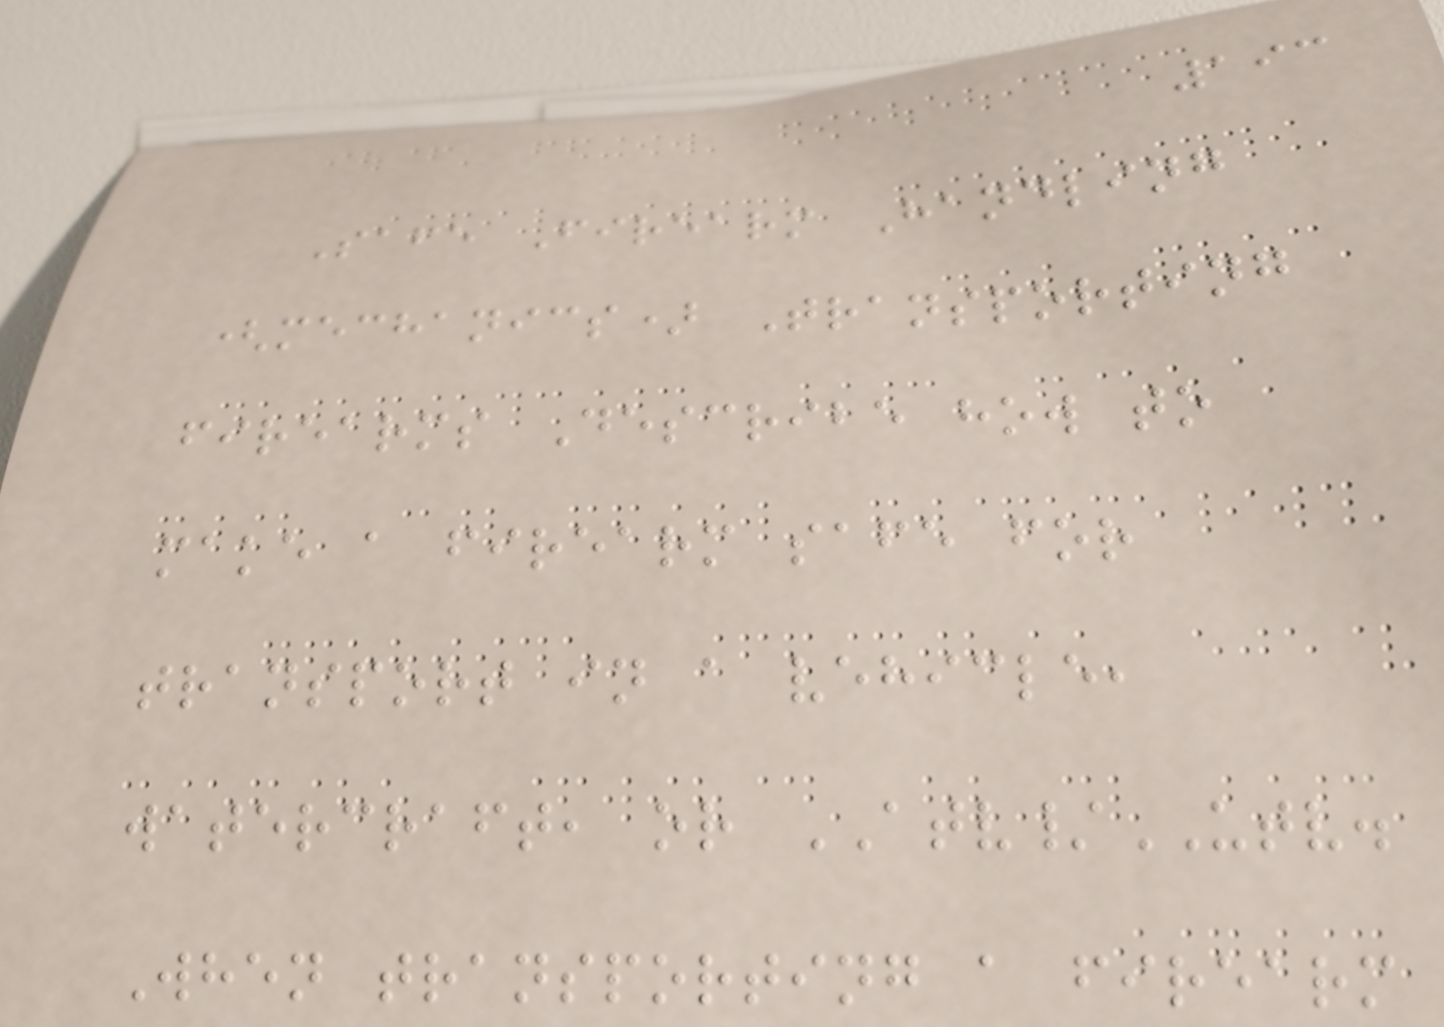193
Safe Firearm Handling
(mechanics) Transporting
firearms Describe how to
make a firearm safe for
transport in a vehicle,
watercraft, or ATV/UTV.
When transporting a firearm
